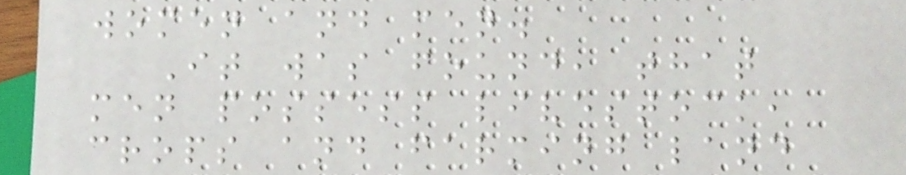women and men.
It was found, that
men possess livestock,
crops and farming land
